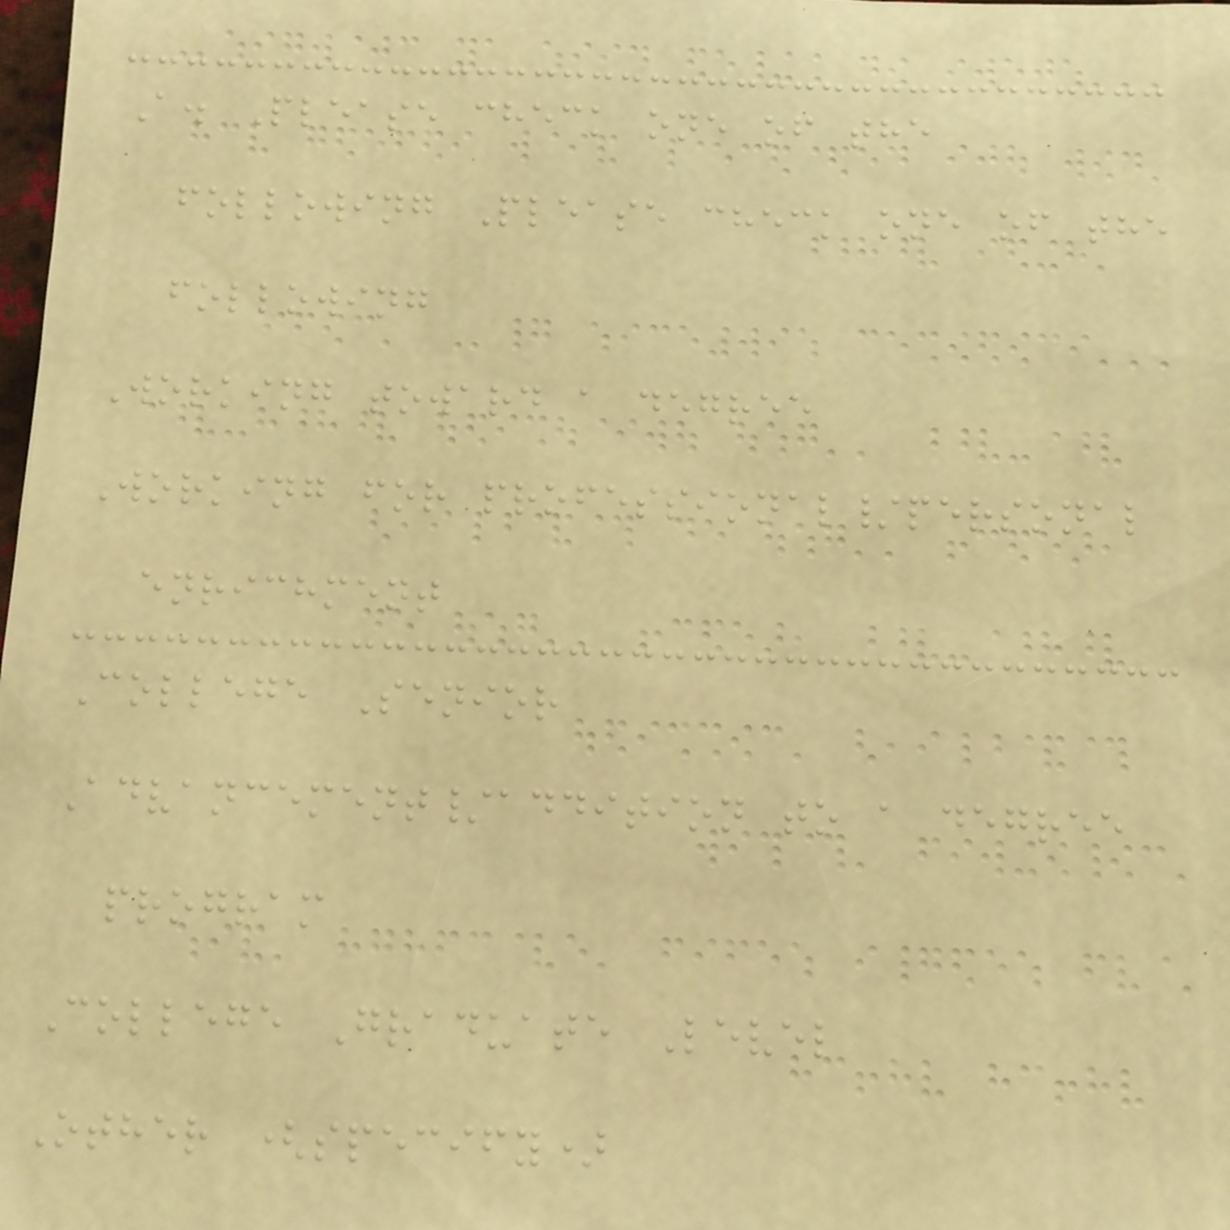A. Please check one of the
following Please check one of the
following
Working toward a degree
Working for professional/personal
enrichment
College Senior
Advancement/addition to a degree
program
College Graduate Level
Other (specify)
